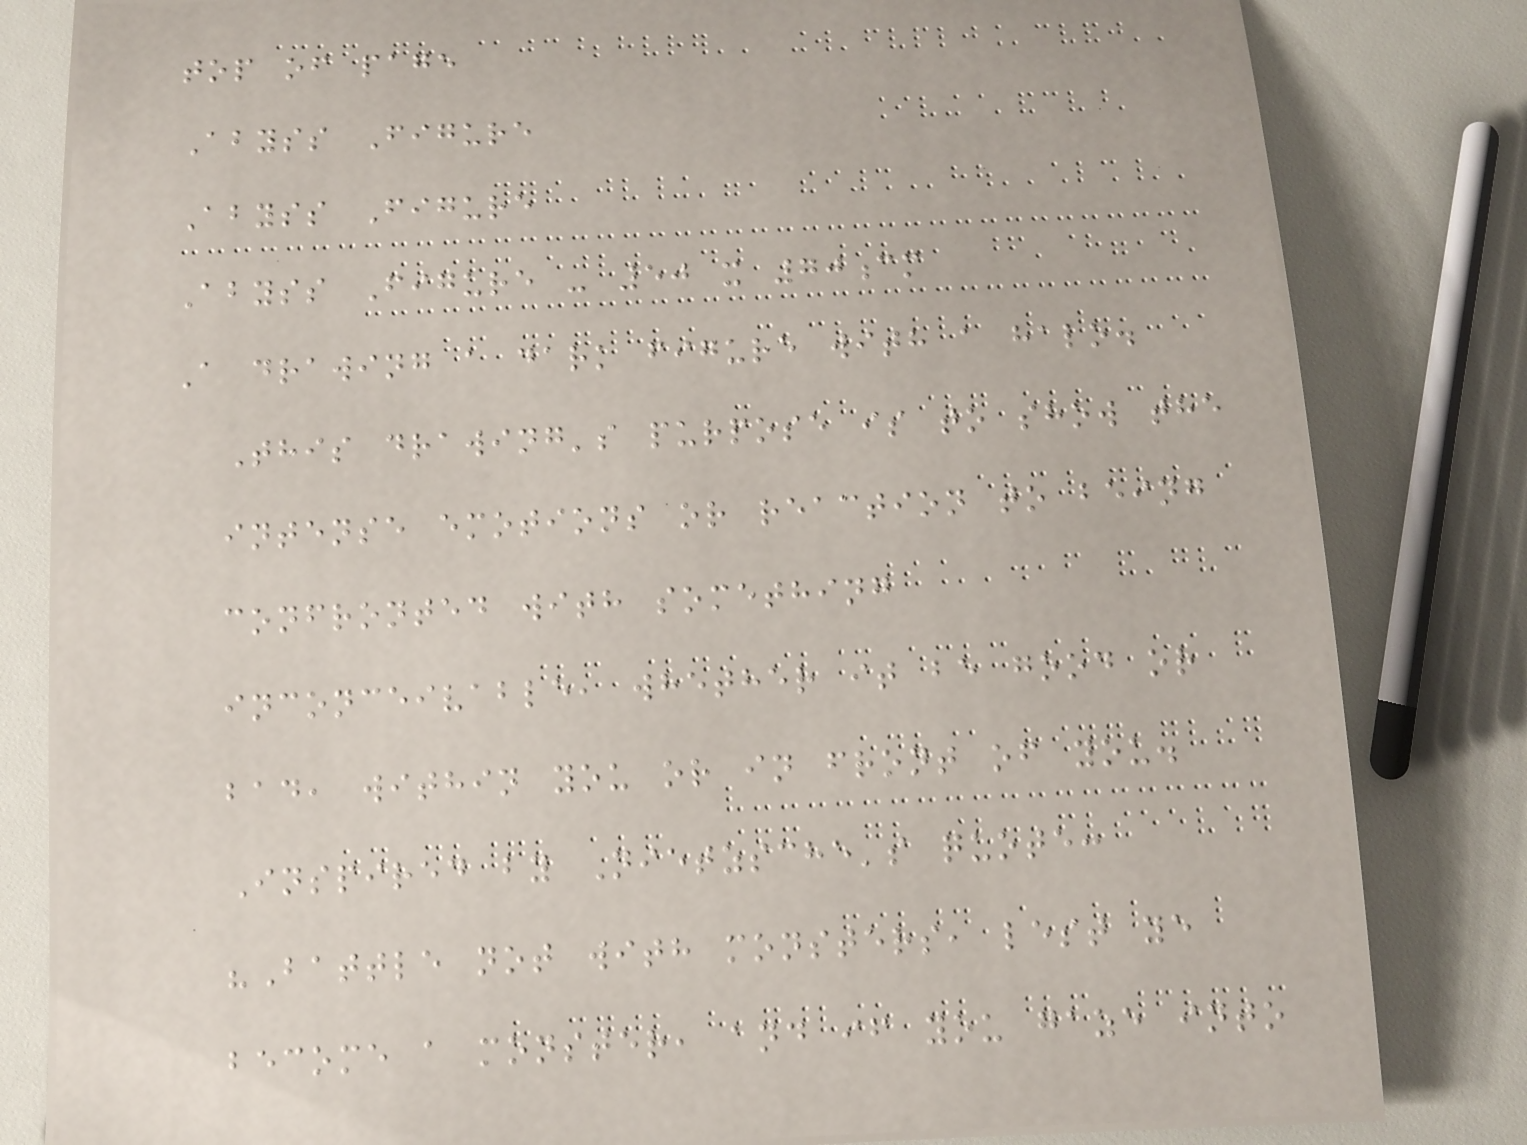top of page
Abyss Figure
Abyss Figure
Abyss Figure - 50 x 70cm
A drawing a dark figure with a halo.
This drawing's purpose is to show the
intense emotions or reaction to being
confronted with something
inconceivable, whether it be good or
bad, within you or in front of you.
Inspired by Nietzsche's quote:
"Battle not with monsters, lest ye
become a monster, and if you gaze into
